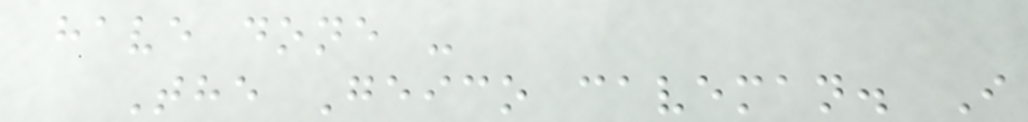have done -
The Geico caveman. I
